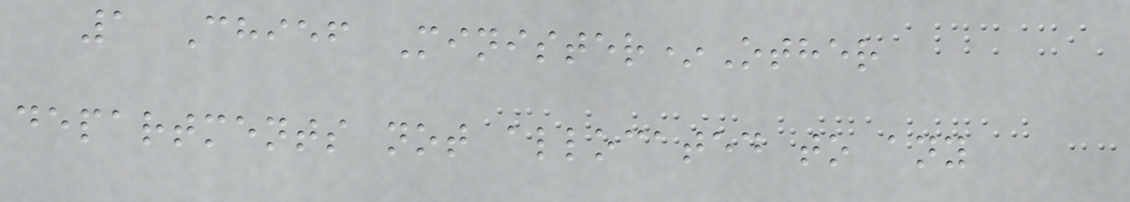1 Chief Minister*Other
departments not allocated to any
